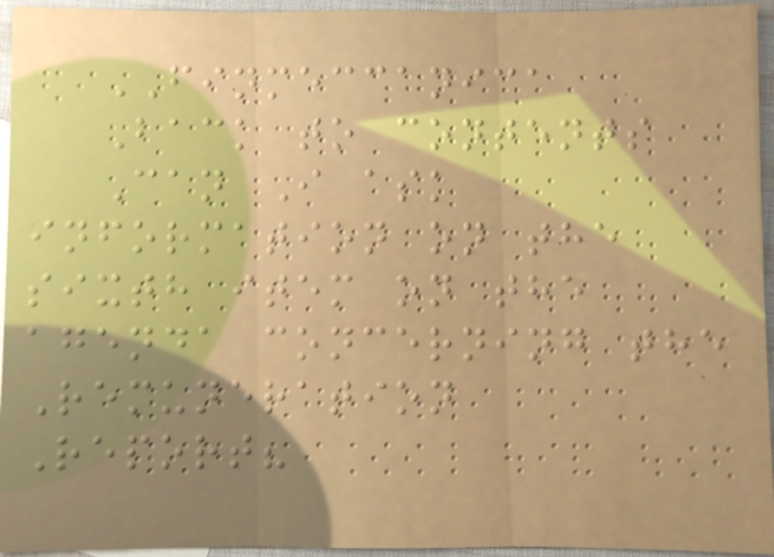FINMECCANICA
Back to contents
Can I ask
information on the
sixth item on the
agenda concerning the
Remuneration
Report?
